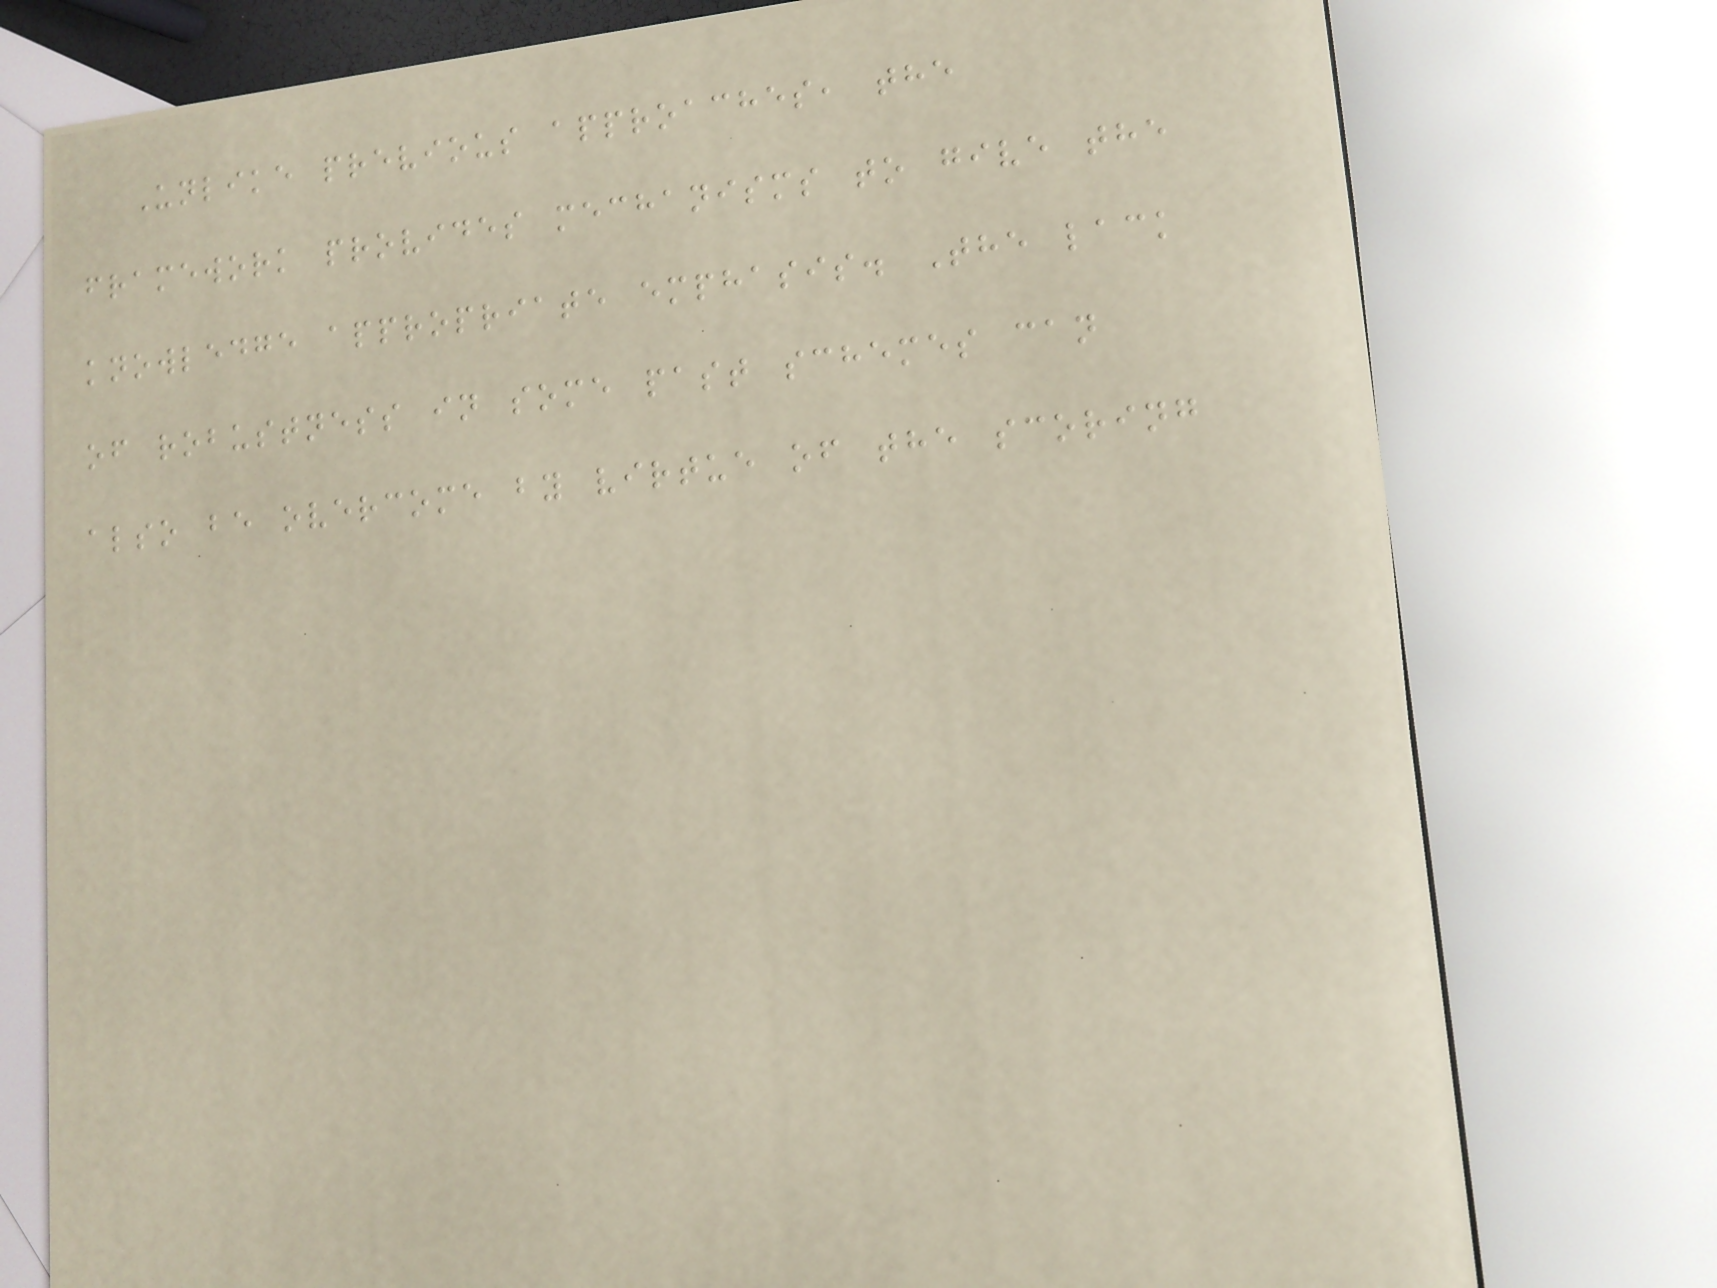Unlike previous approaches, the
framework provides mechanisms to give the
knowledge appropriate emphasis. The lack
of robustness in some past schemes can
also be overcome by virtue of the scoring
